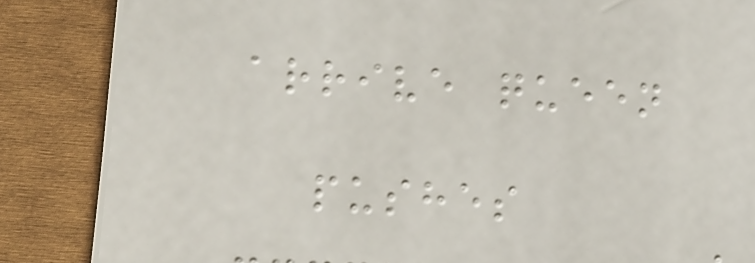arrive queen
pushes
